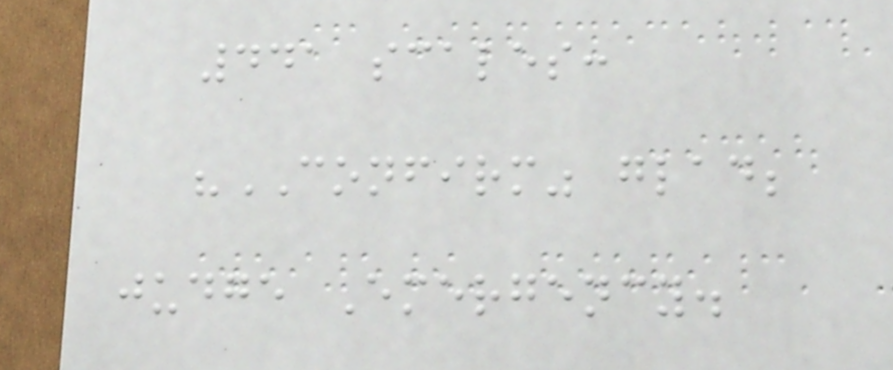441 scales:
"CONFIRM" glad;
judge Emergency.
